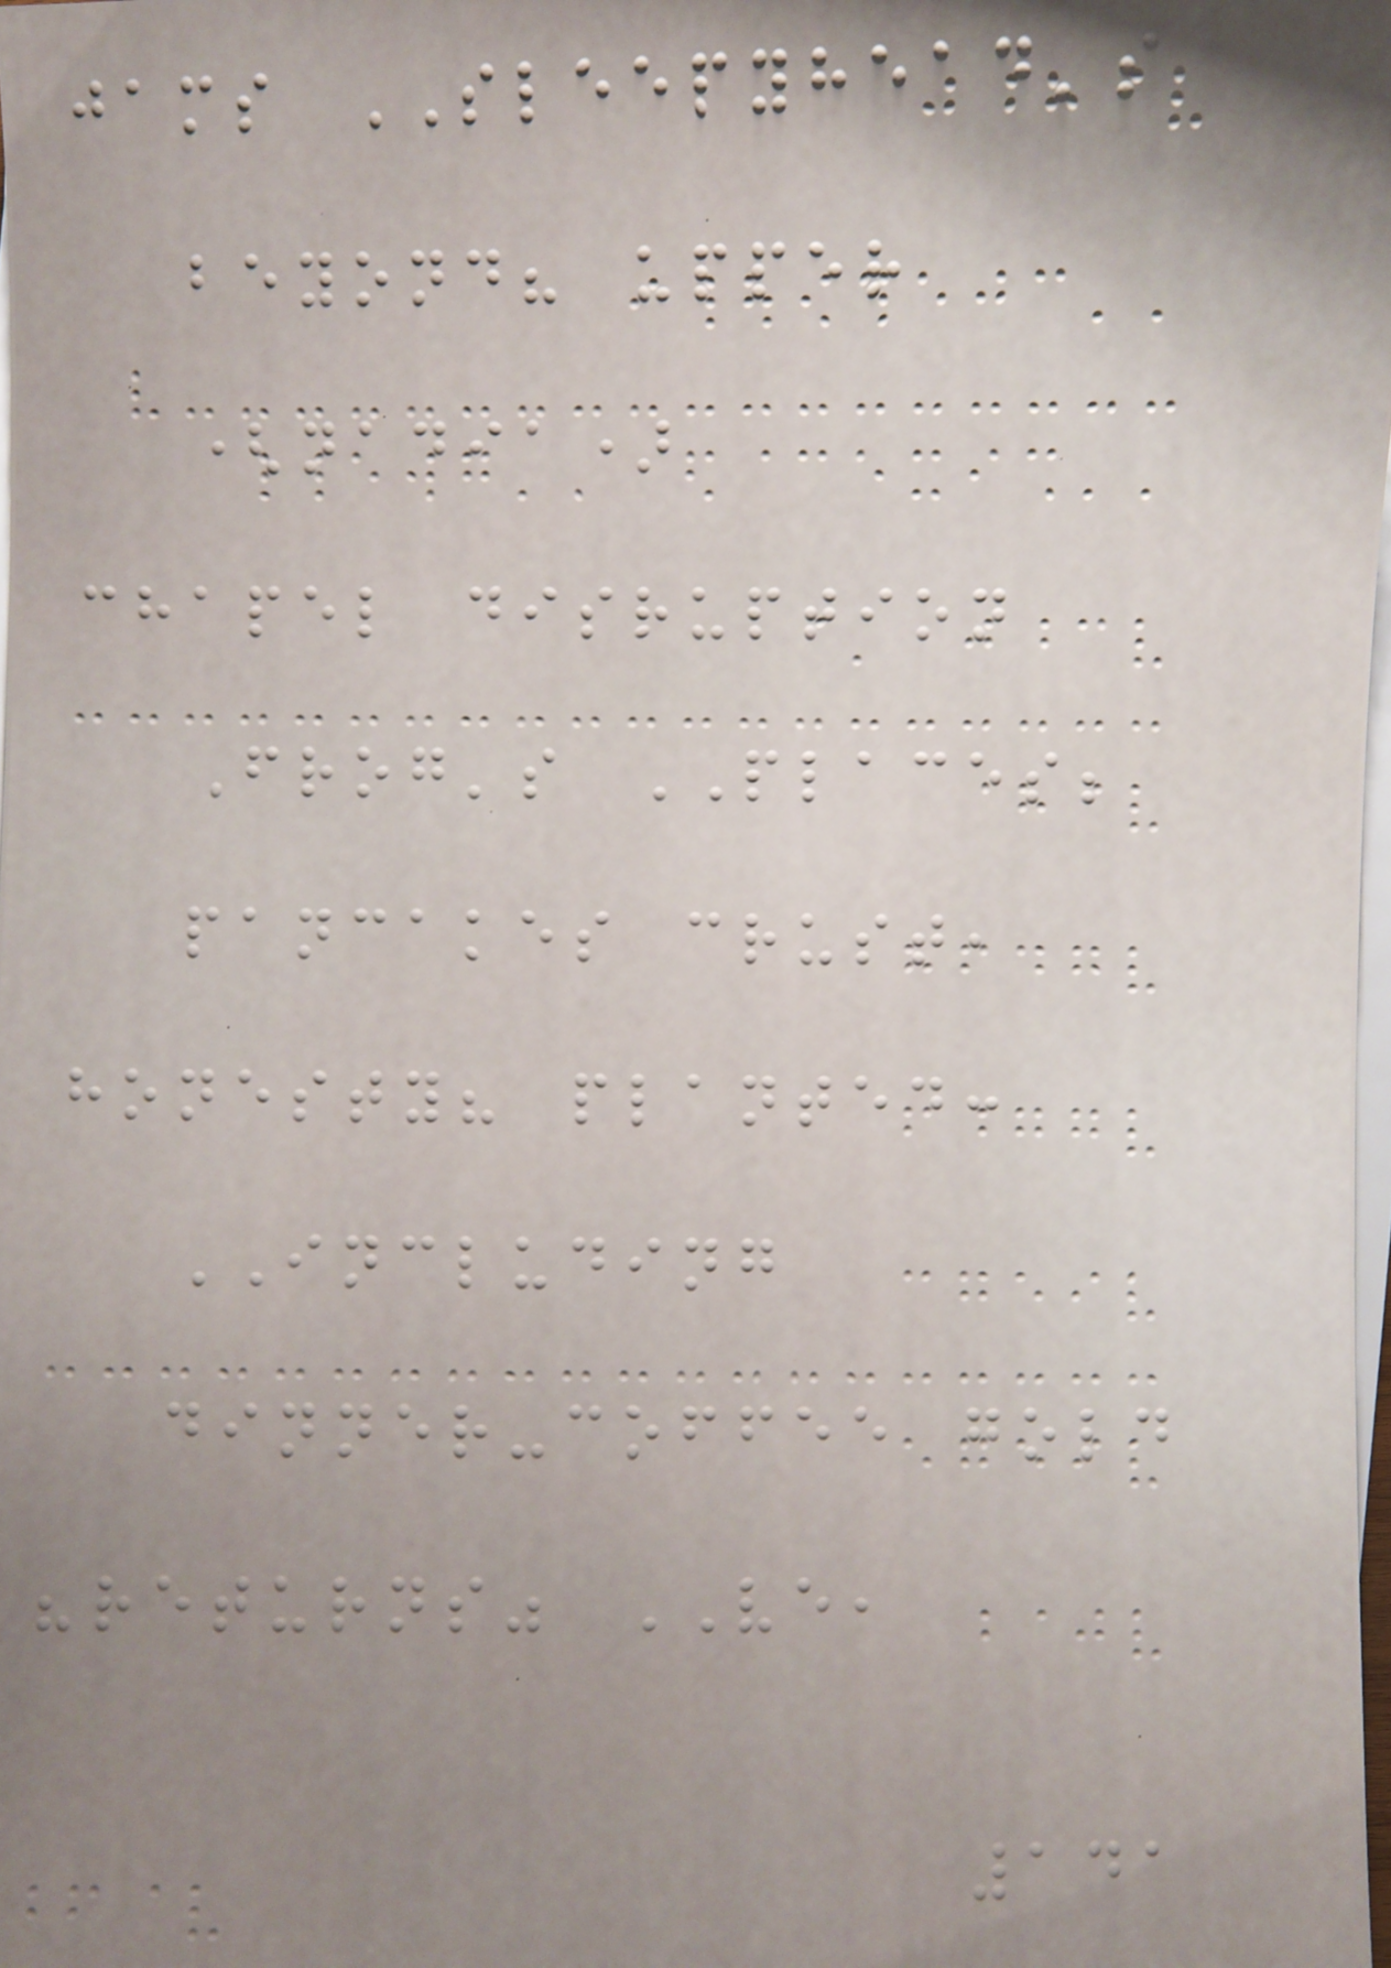jams SLEEPYHEAD's
beyond? upper
(nadia)
chapel disruption
Frog's PLACES;
pancakes crust,
honesty? planted:
INCLUDING
dinner-coffee gold
"returns" VE,
141
